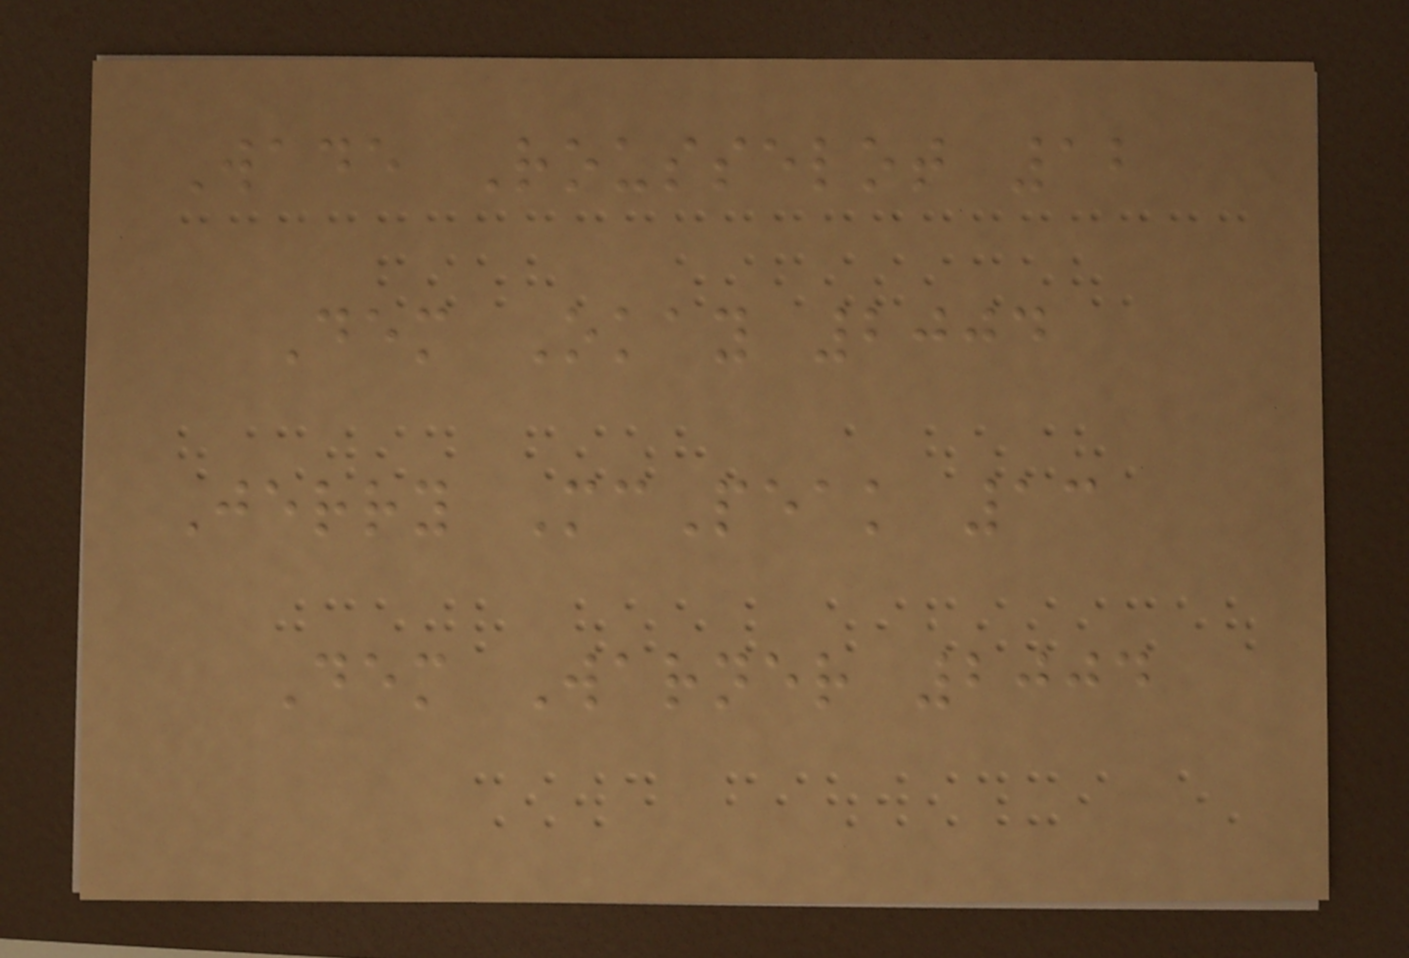Wade Rousselot 12
Dem Okay 2004
Jerry McPeak 13
Dem Warner 2004
